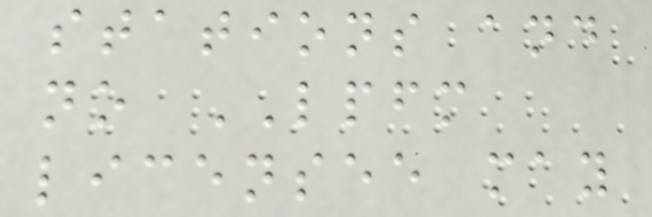stations and
no LPFM
licensee may
